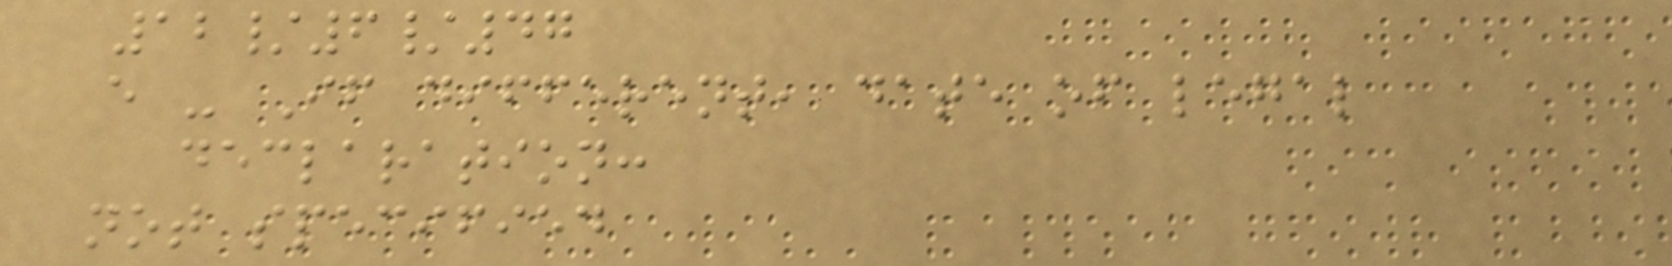12/6/47
e - If different, date of legal
declaration:
not specified
